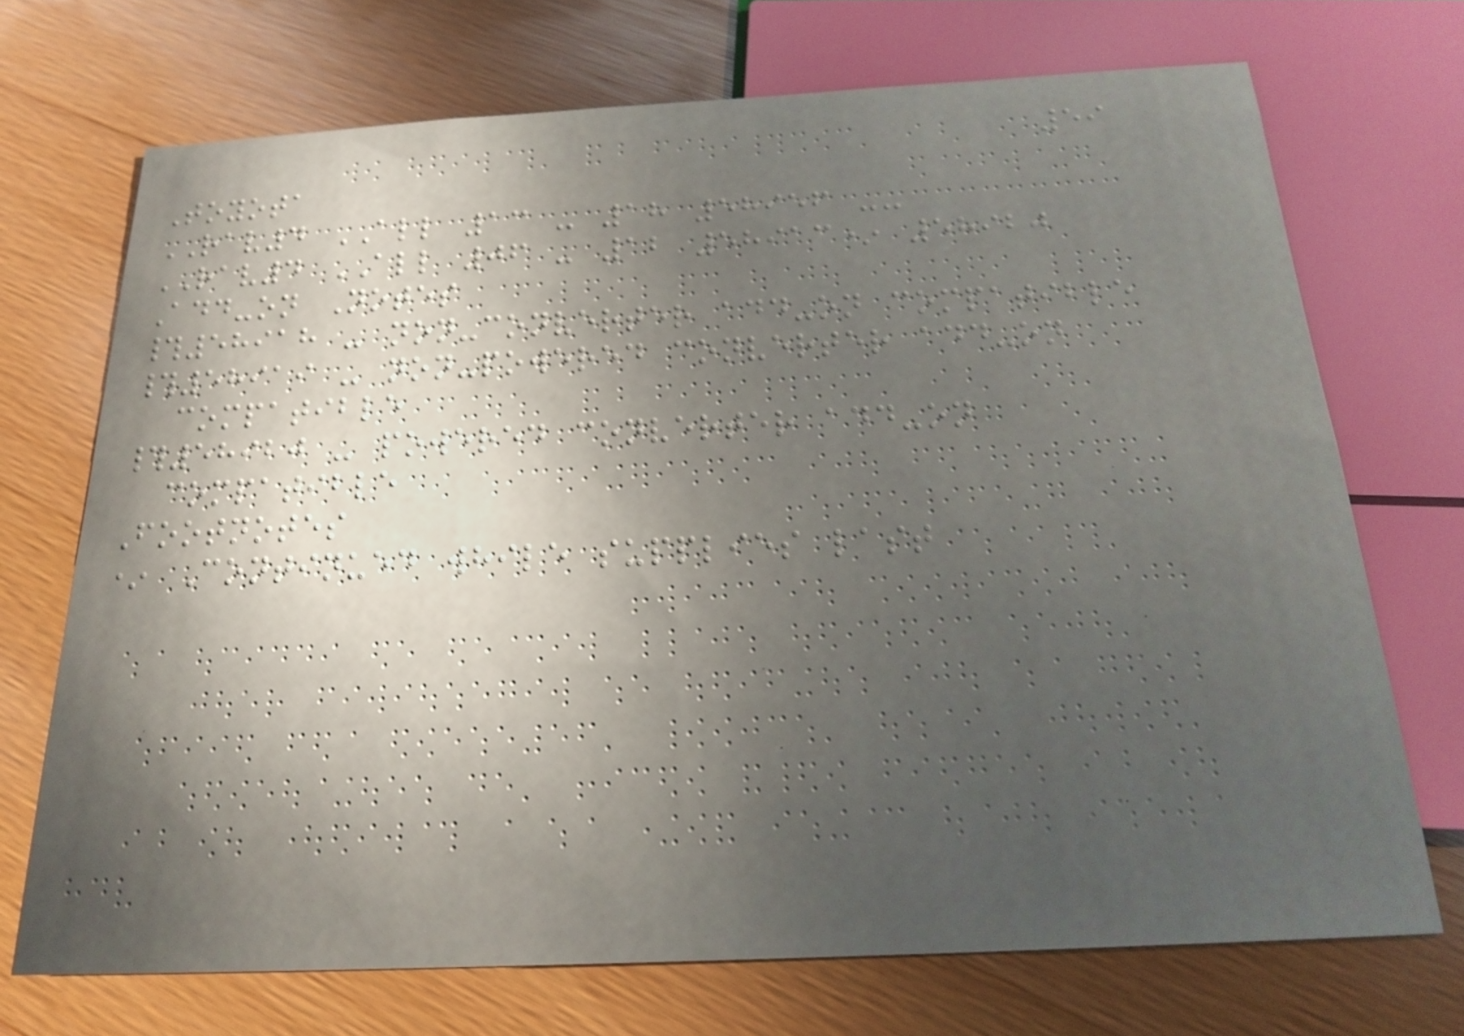59
Toyota
RAV4 ALL 13 - 18 58956 --
RAV4 ALL 06 - 12 58913* 58920
Add-on Notes
#58918 - non-converter add-on compatible
#58919 - non-powered converter add-on
compatible
#58920 - powered converter add-on
compatible
Footnotes
* Continued while supplies last
